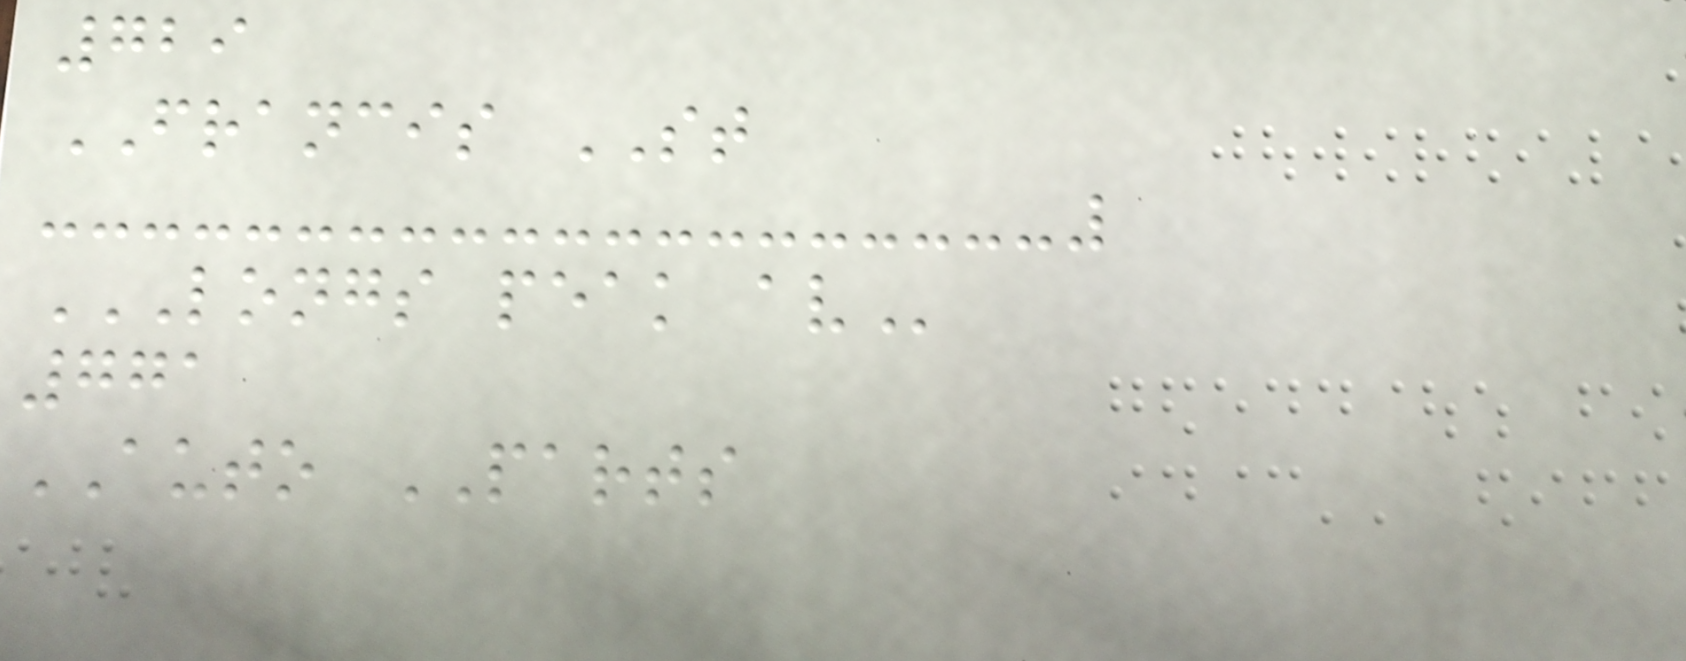729
FRANCIS ST
LONGS PEAK AV
771
AUTO PARTS
